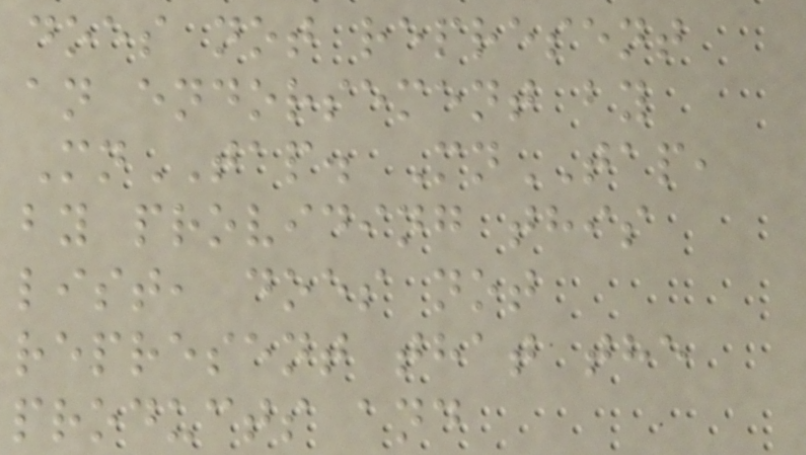does not represent
an endorsement by
MnTAP. MnTAP,
by providing this
list, does not
represent that the
products and
